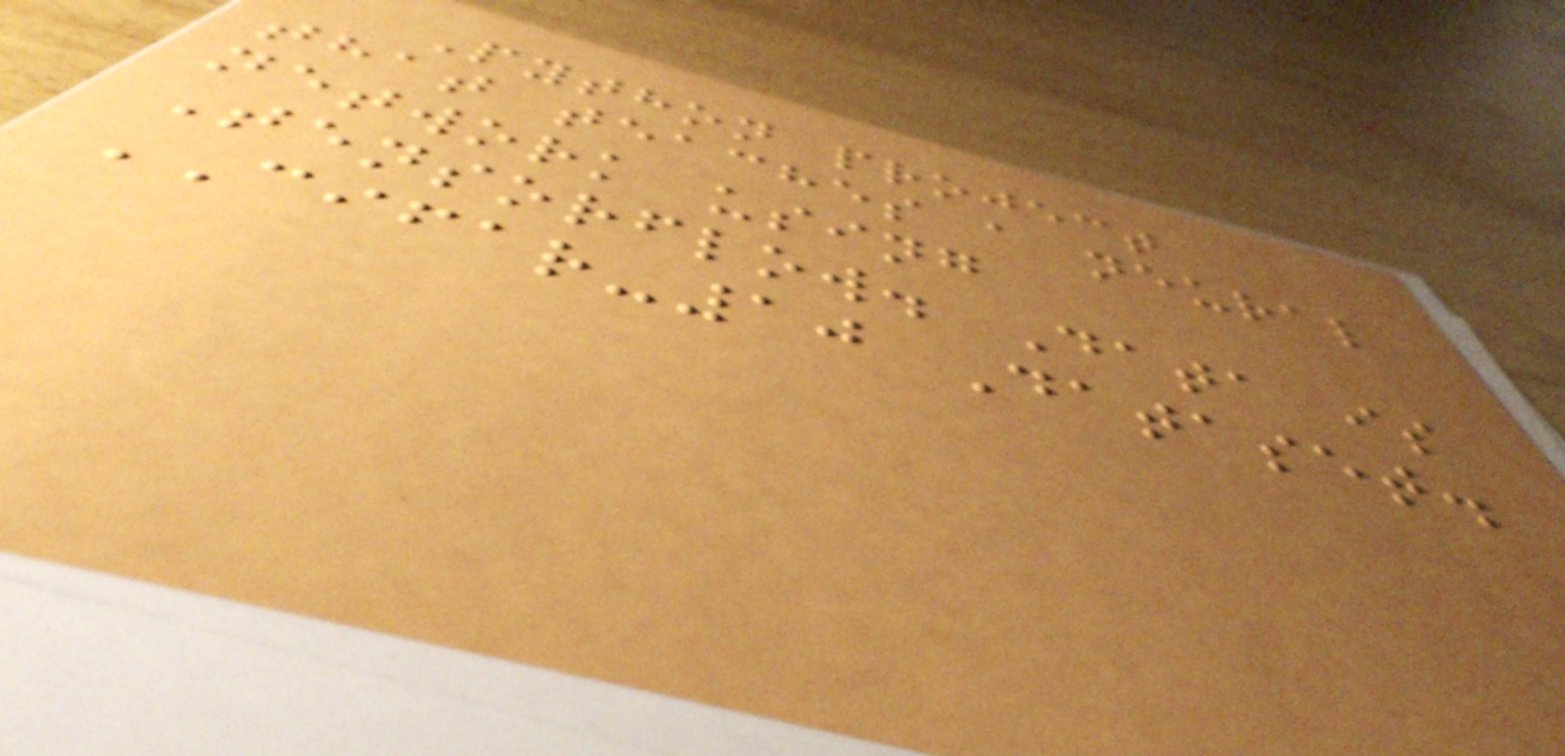Python project
that teaches a neural
network using
Tensorflow. Data is
CIFAR-10 Dataset.
